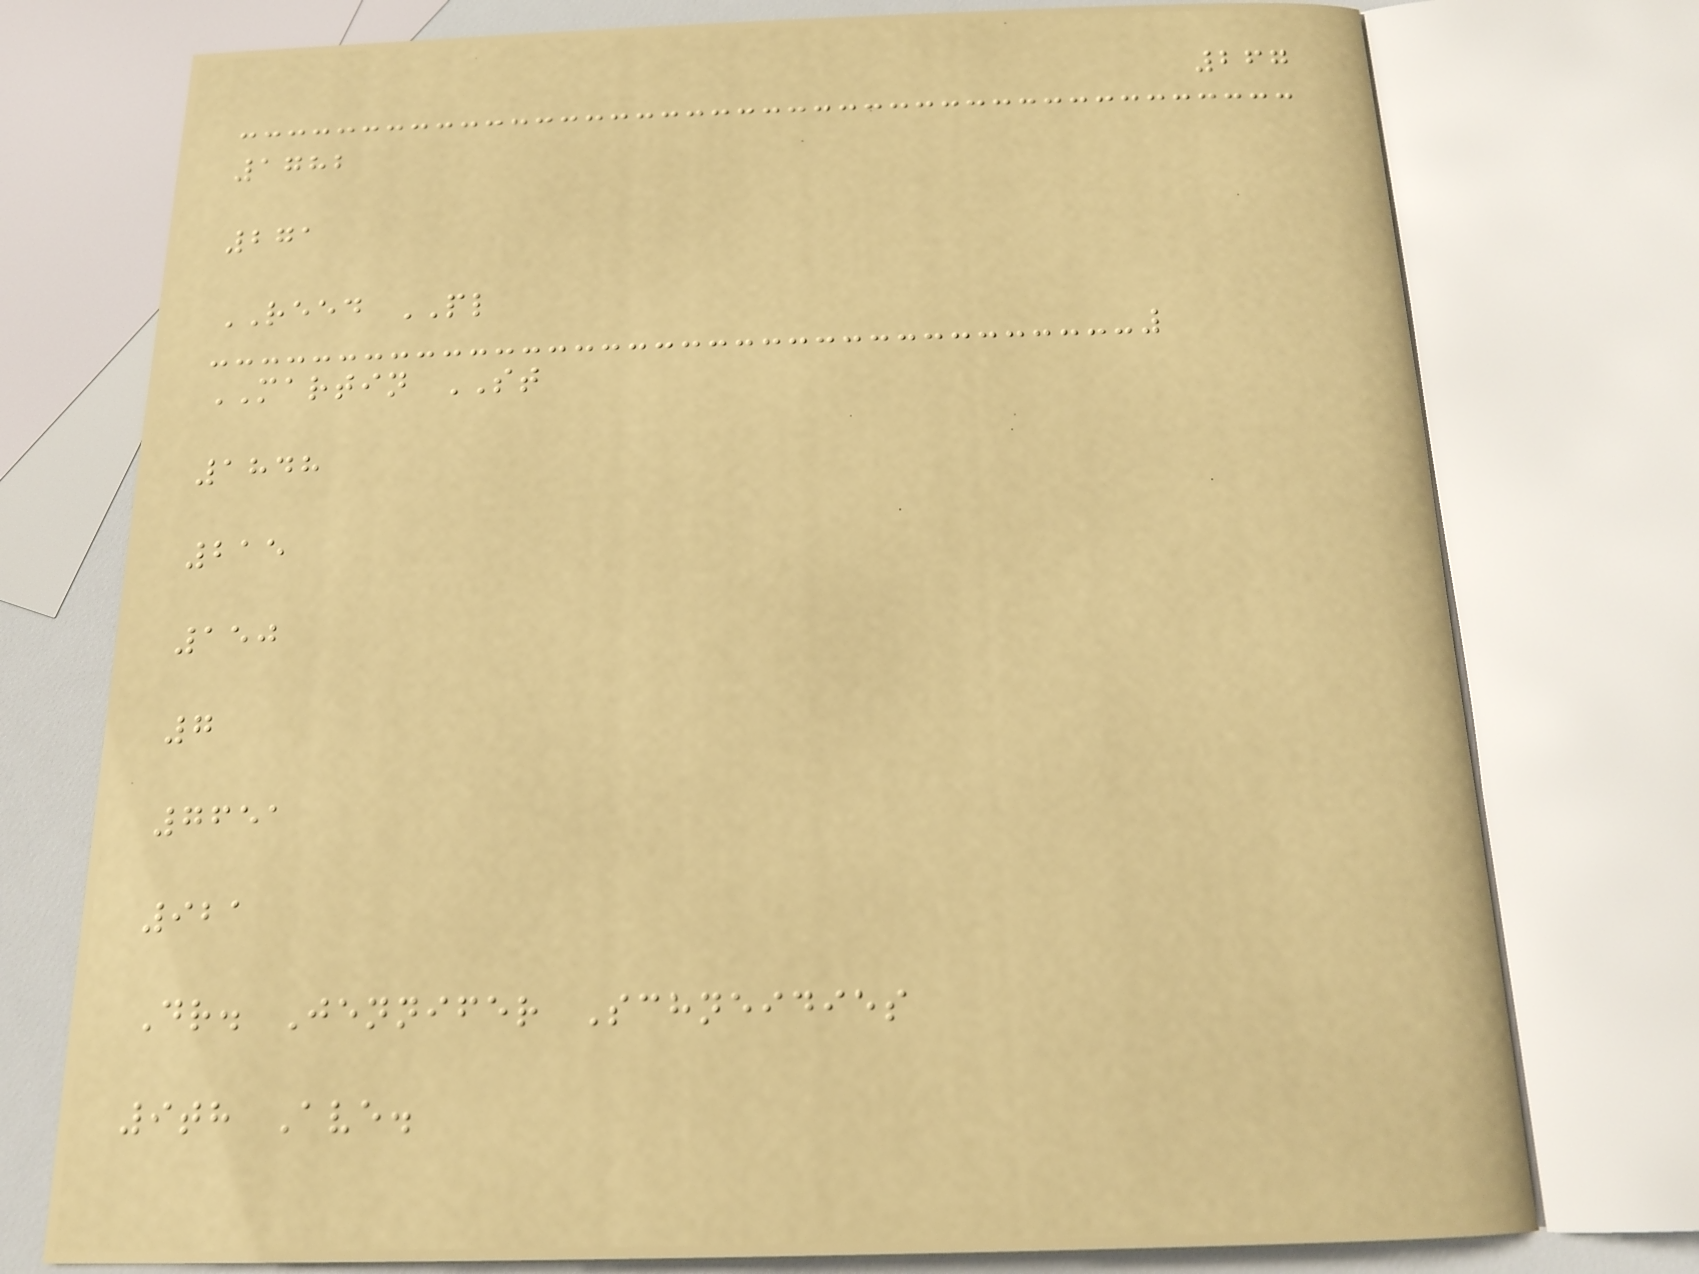267
1782
271
REED PL
MARTIN ST
1848
215
150
7
7651
921
Dr. Jennifer Schneidies
9th Ave.
